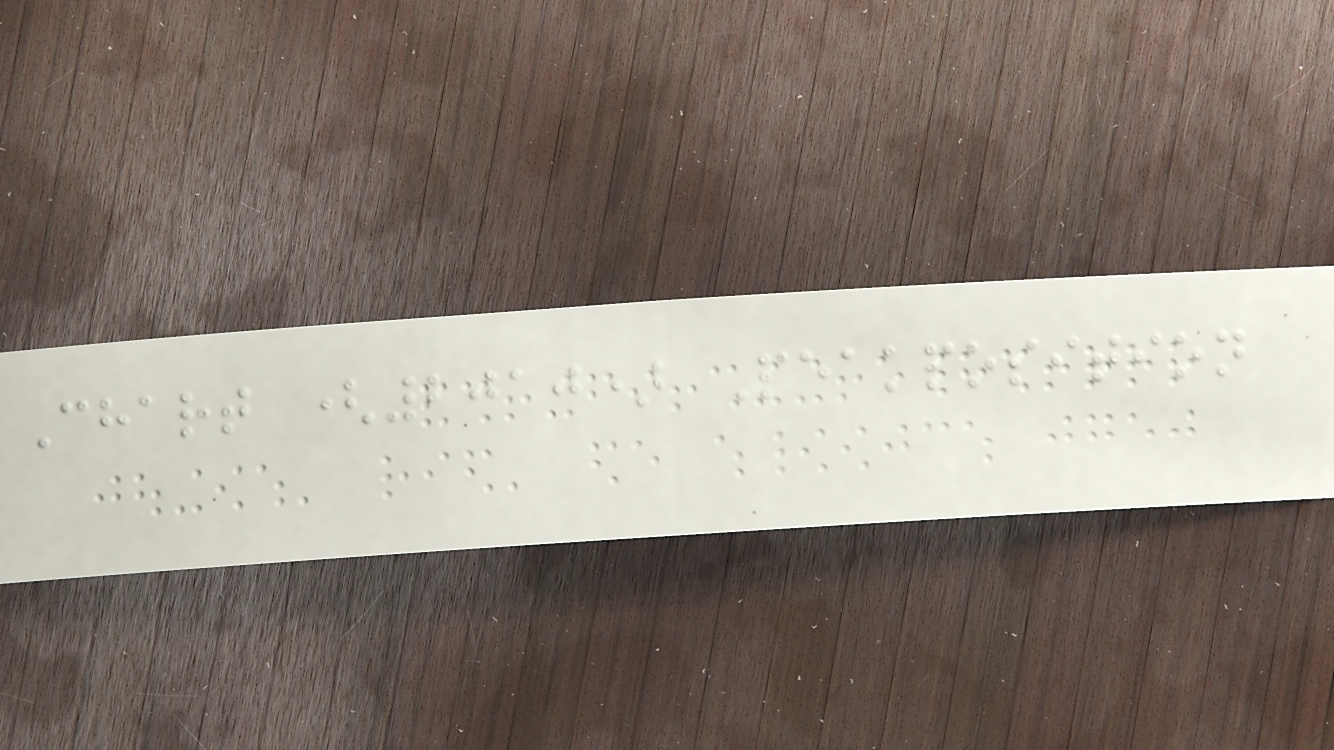Chart (2010) Peakposition
